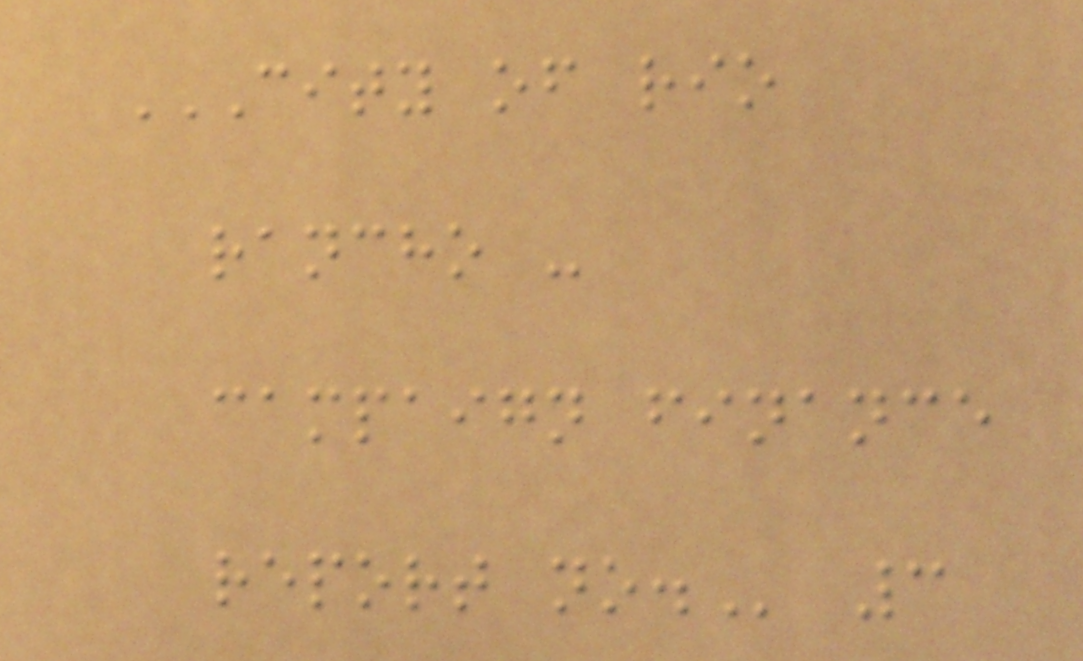CITY OF RIO
RANCHO -
CAMPAIGN FINANCE
REPORT NO. 3
